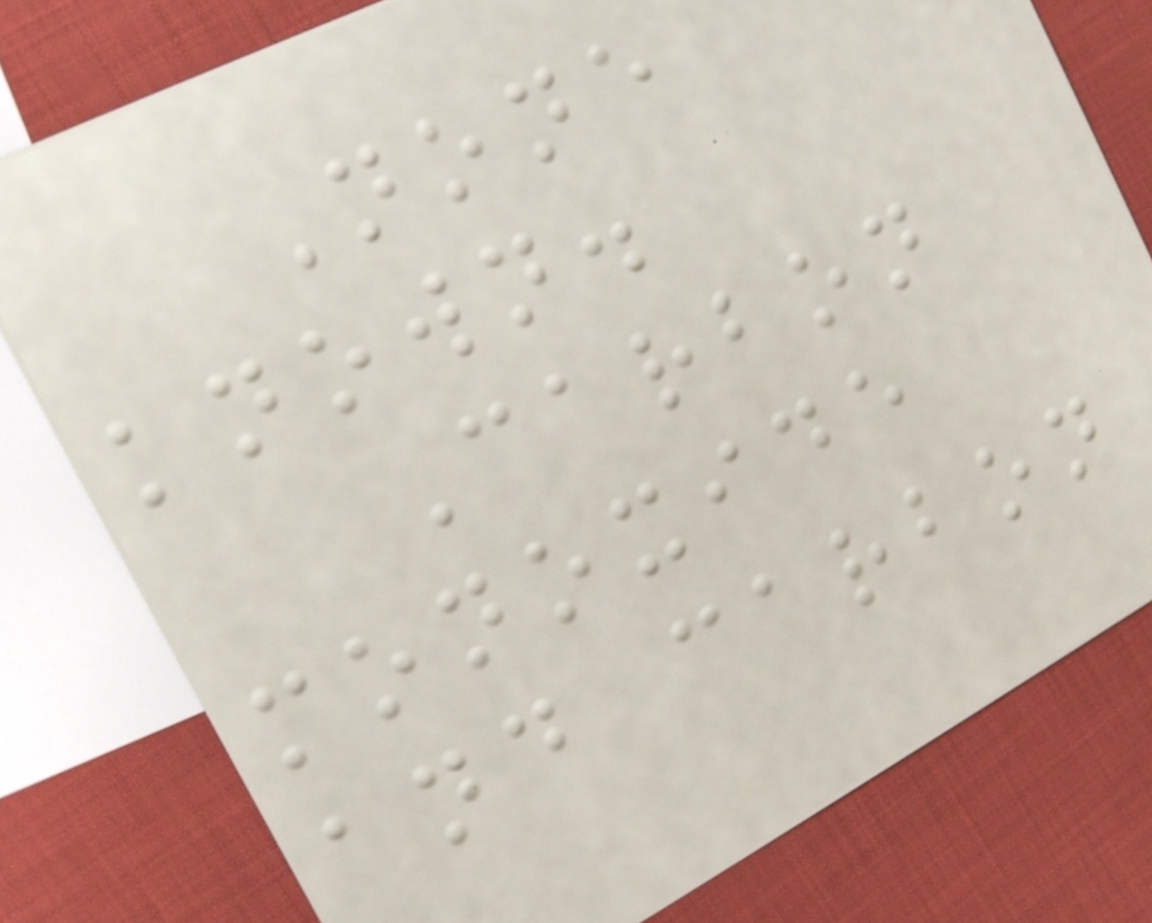None
known.
Carbon
monoxide
and carbon
